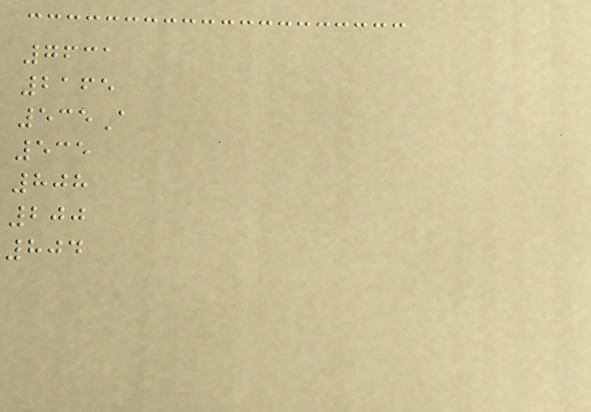7631
2165
535A
535
808
200
804
